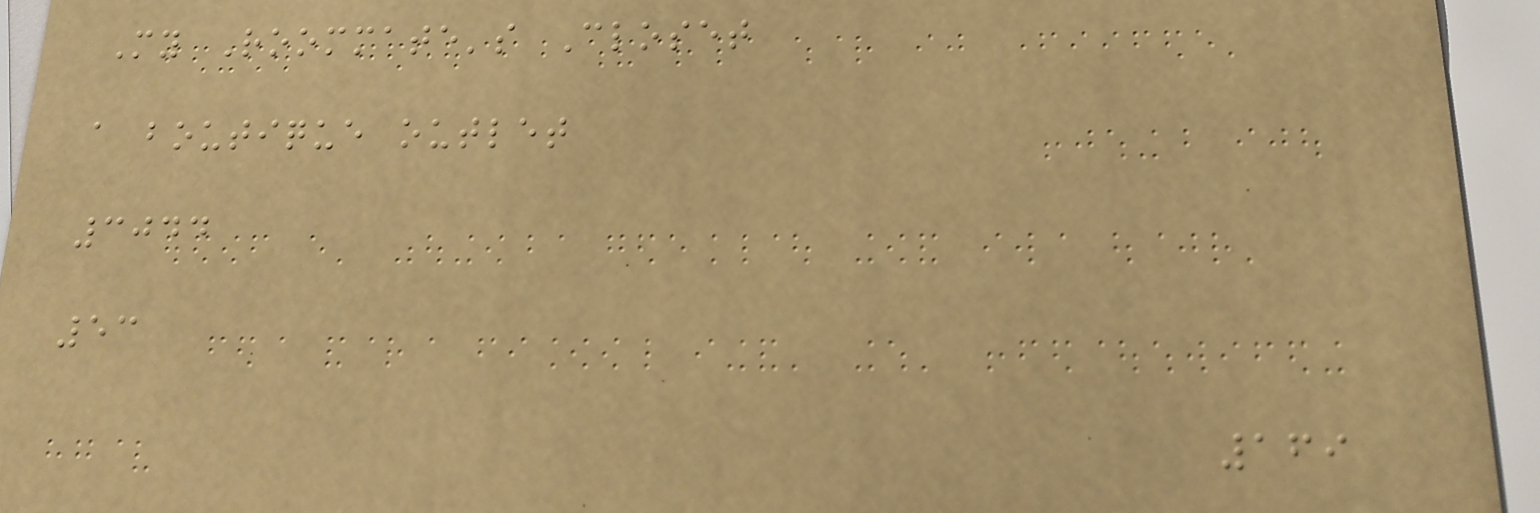My Roommate's Closet
a boutique outlet
3044
53
169
